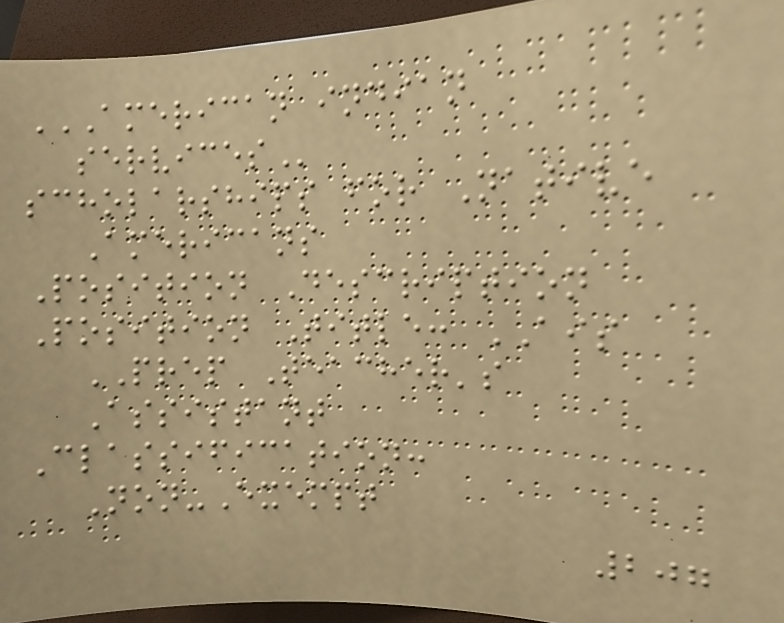AMERICAN INDIAN
SERVICES
scholarships for Native
Americans
Position Description
Position Title: AIS
PREP Teacher's
Assistant
Classification:
Non-Exempt
207
